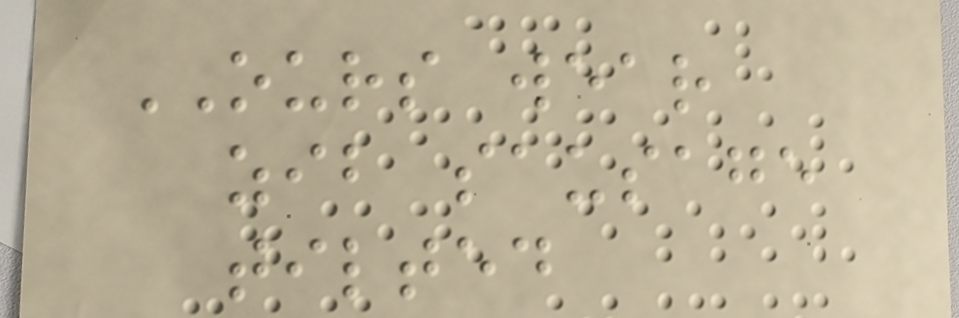OURS wear
zib sausage
tilted
